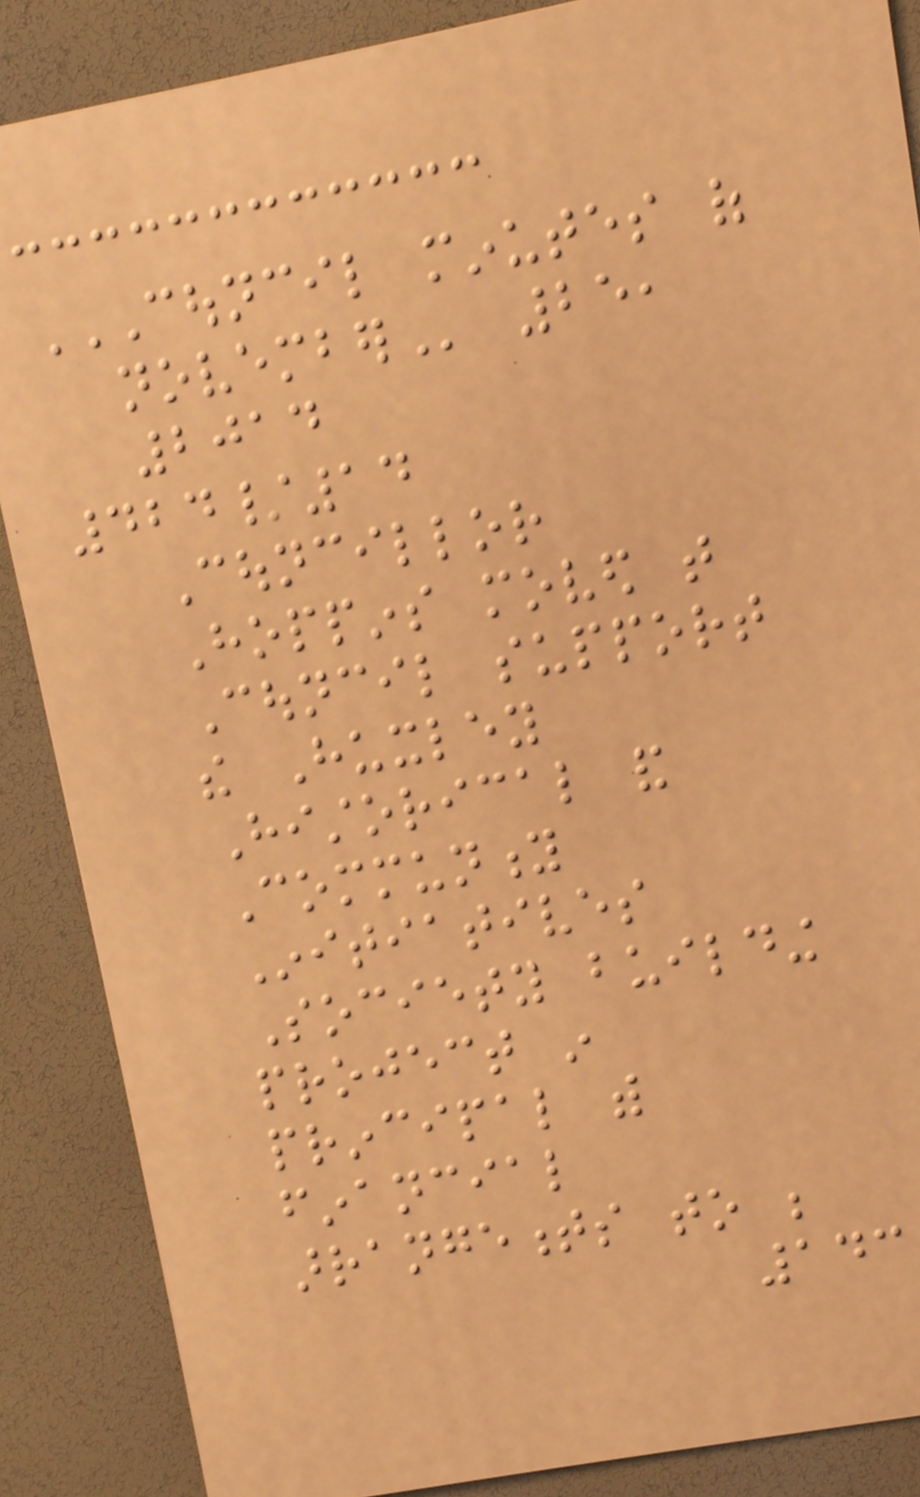COUNCIL MINUTES OF
NOVEMBER 25,
2014
424/14
Councillor
Hoppins moved that
Council support
the Huxley
Historical and
Community
Initiatives
Society building
project in
principal with
financial
arrangements to be
143
